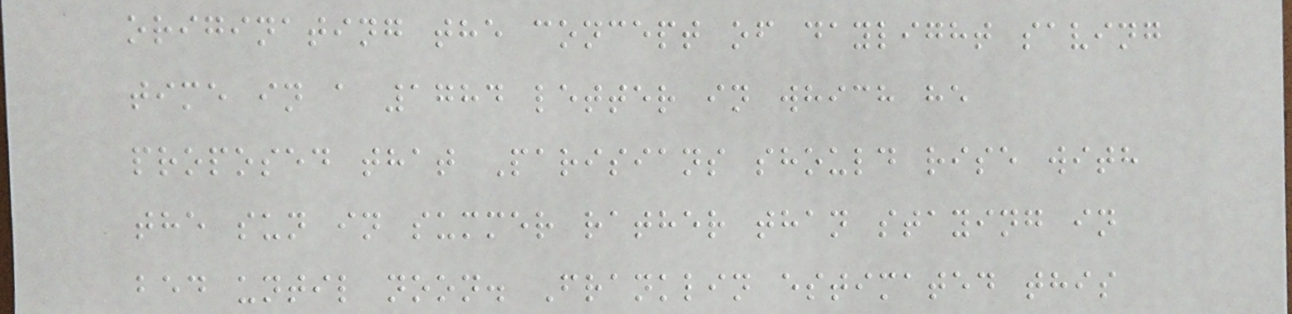originating the concept of daylight saving
time in a 1784 letter in which he
proposed that Parisians should rise with
the sun in summer rather than staying in
bed until noon. Franklin estimated this
